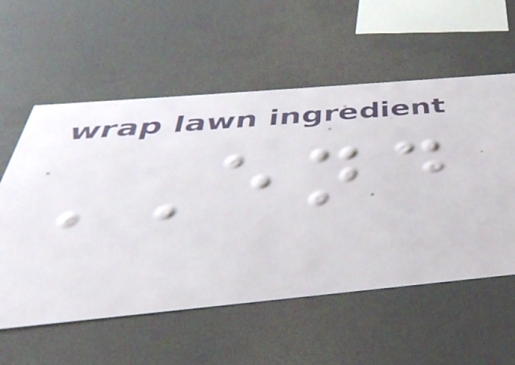END
